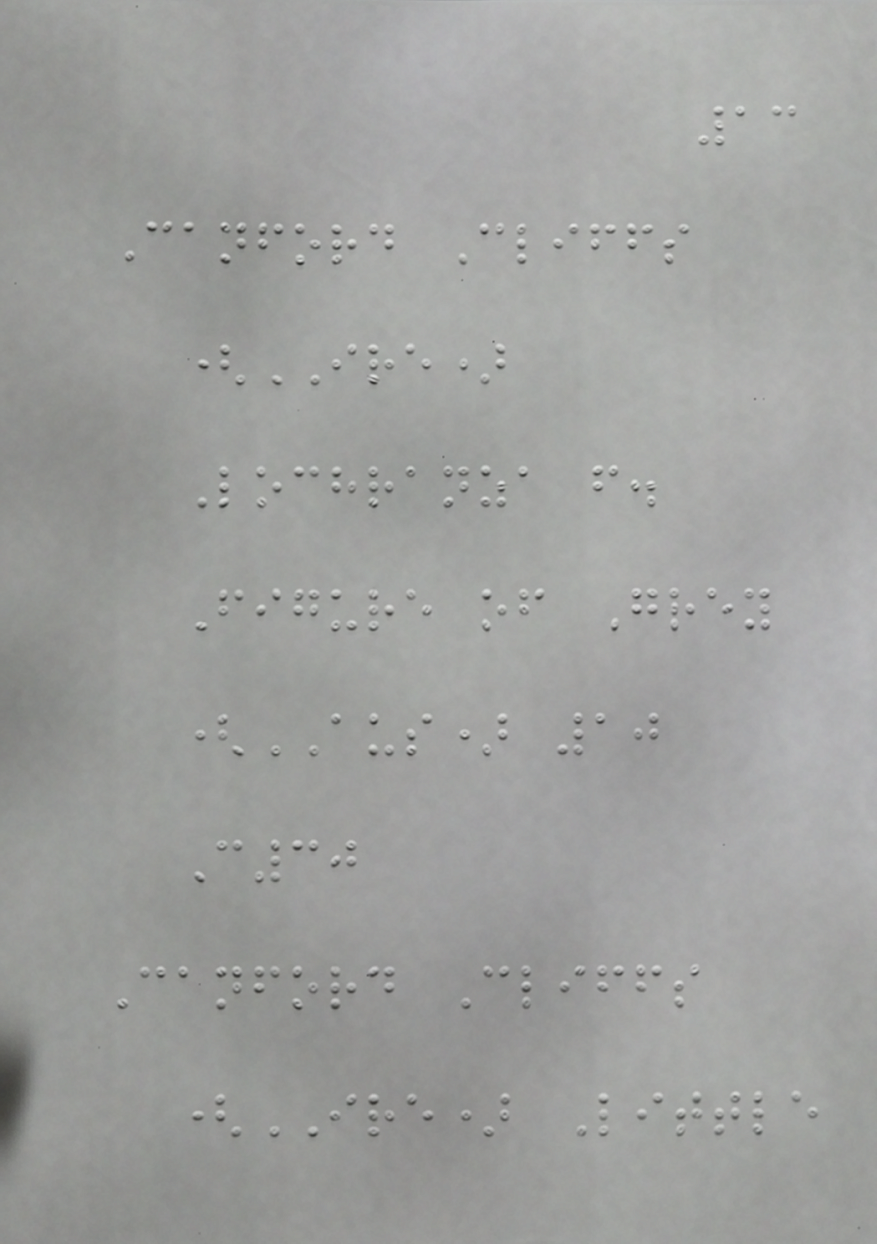13
Canford Cliffs
(IRE)
Lochranza f.
Figure of Grey
(AUS) 10
C30
Canford Cliffs
(IRE) Little
